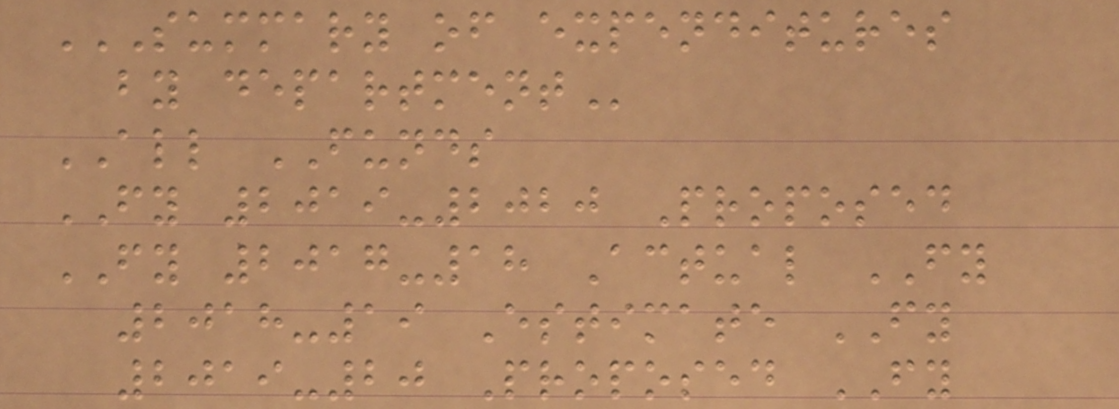SUMMARY OF EXPENDITURES
BY DEPARTMENT
ALL FUNDS
FY 2019-2020 Proposed
FY 2017-18 Actual FY
2018-19 Estimate FY
2019-20 Proposed FY
